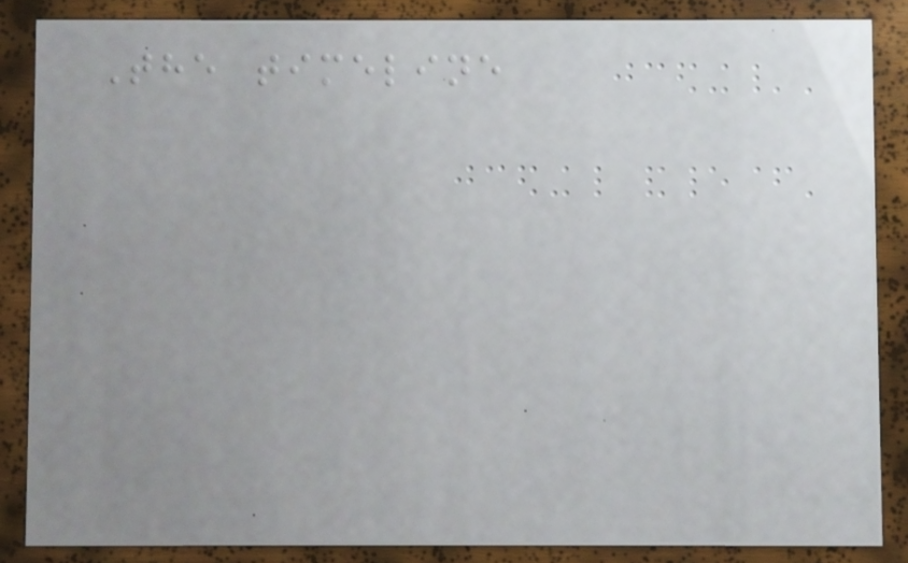The timeline
